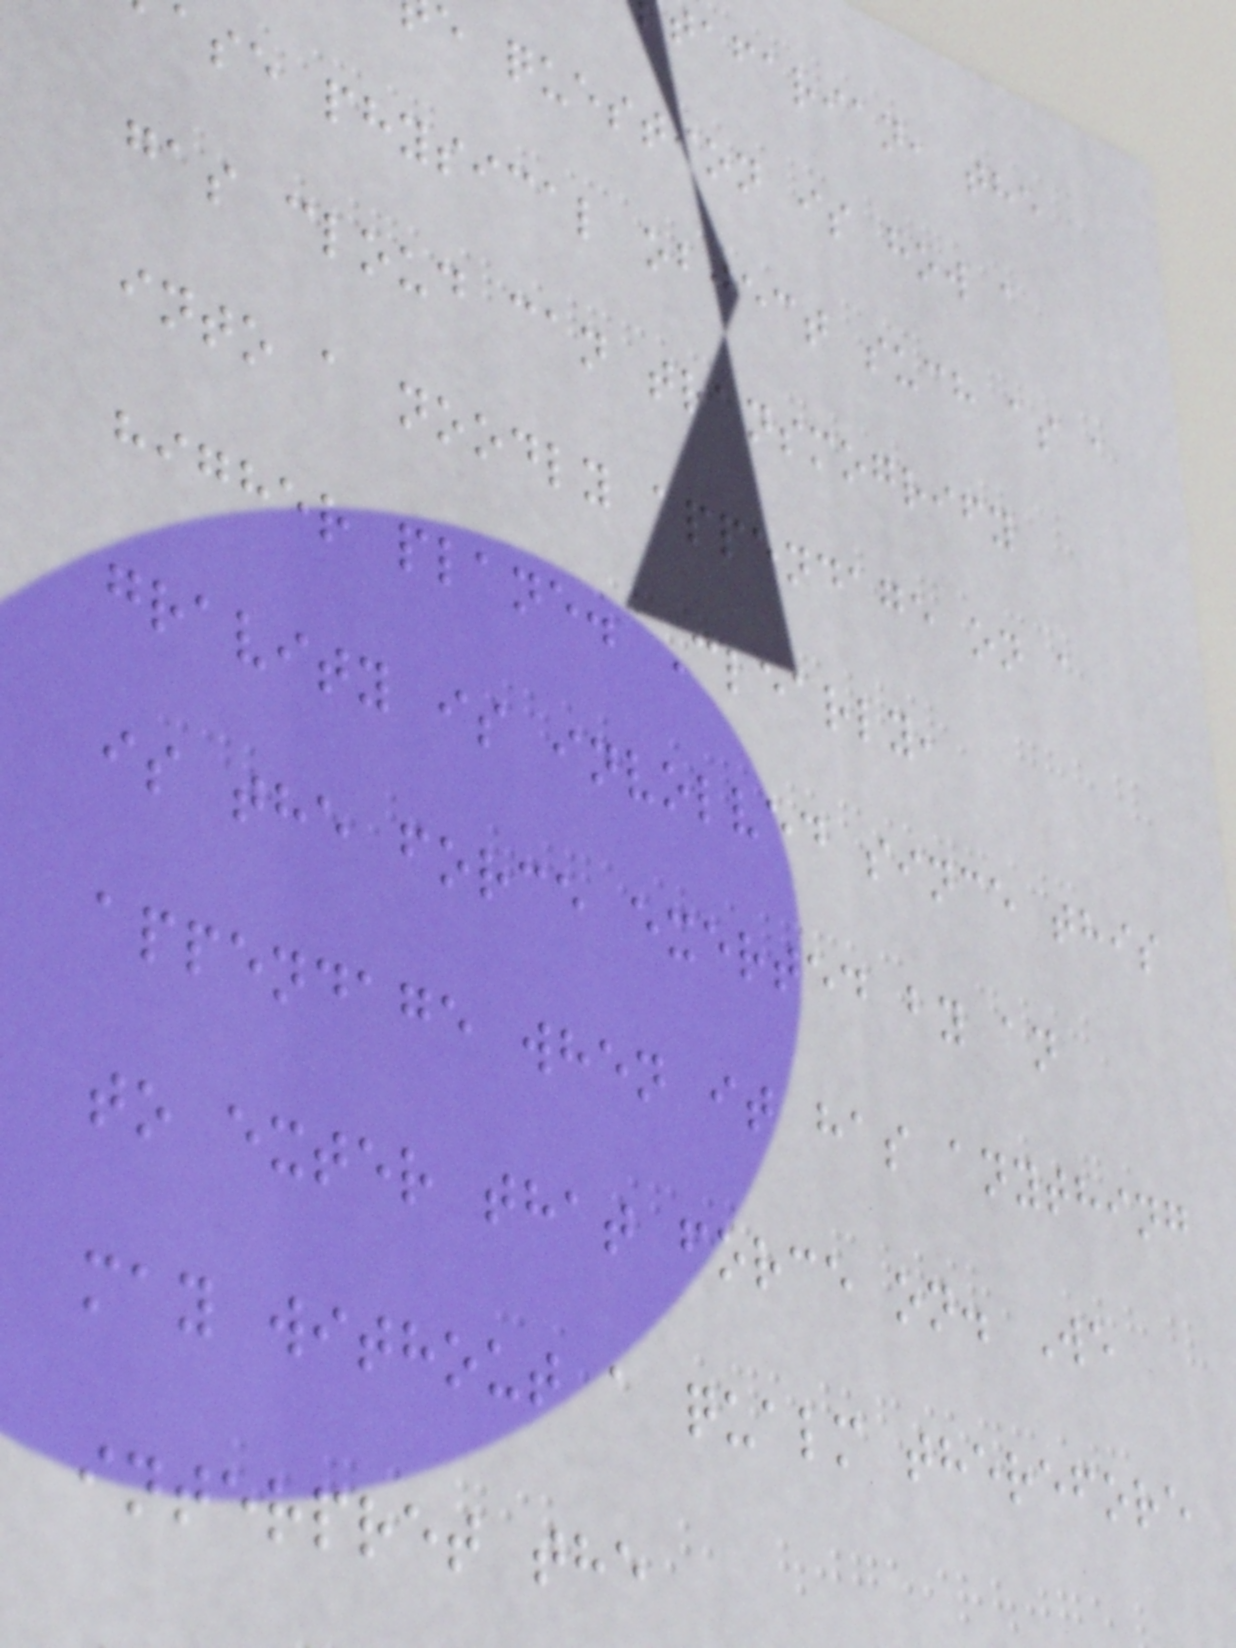tafarian, the
e question is how a
ase physical object such as a
gas cloud can transmogrify
into a noodly appendage on a
higher plane. Clearly,
gravity is involved since this
is the force exerted by an
appendage when it has anything
to exter that force on. We
may without a qualm therefore
interpret the
